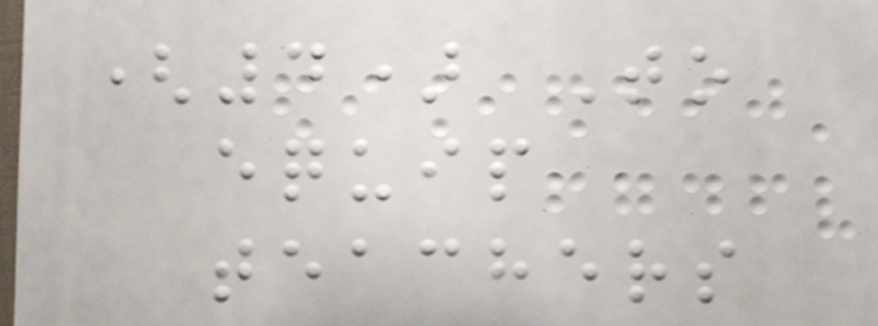(4) To
equip
teachers
